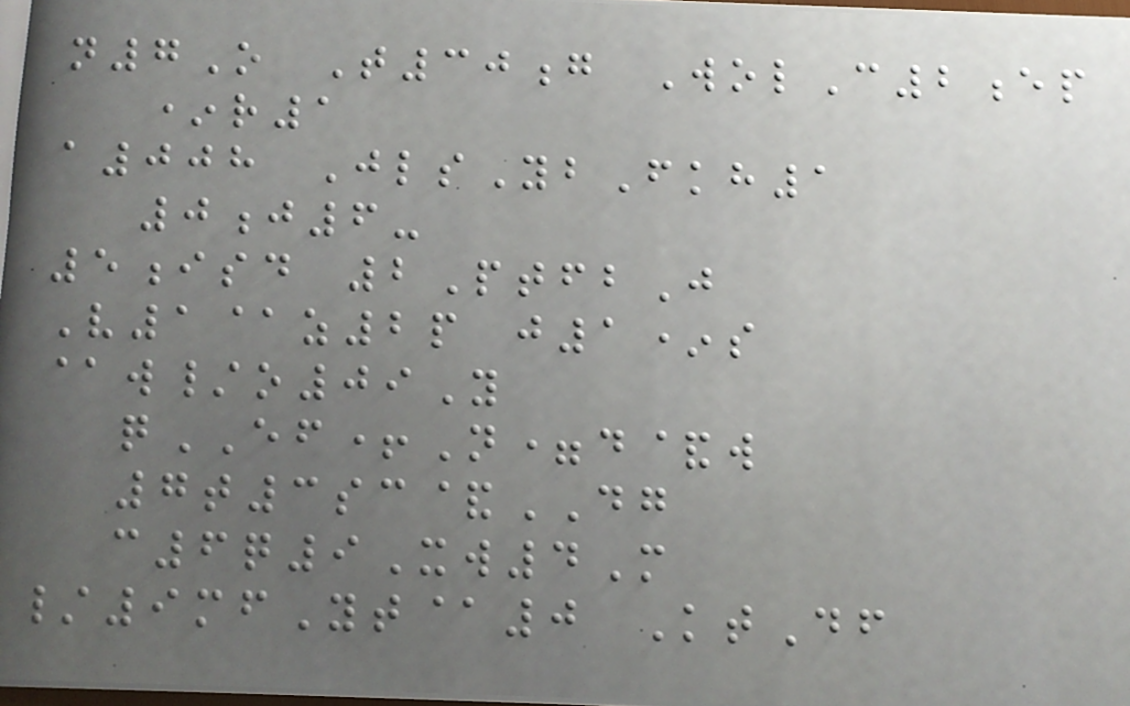n7O T30g WolC2ep
*r1
a008 JlsYbFkh1
0j6-
5isd 2PtfbJ
V1@z2p j1*s
@w/o09Y
qEF+N=d&w
7t3sc&DG
c6q9Xw4M
/9mfYt@0 KtDf
